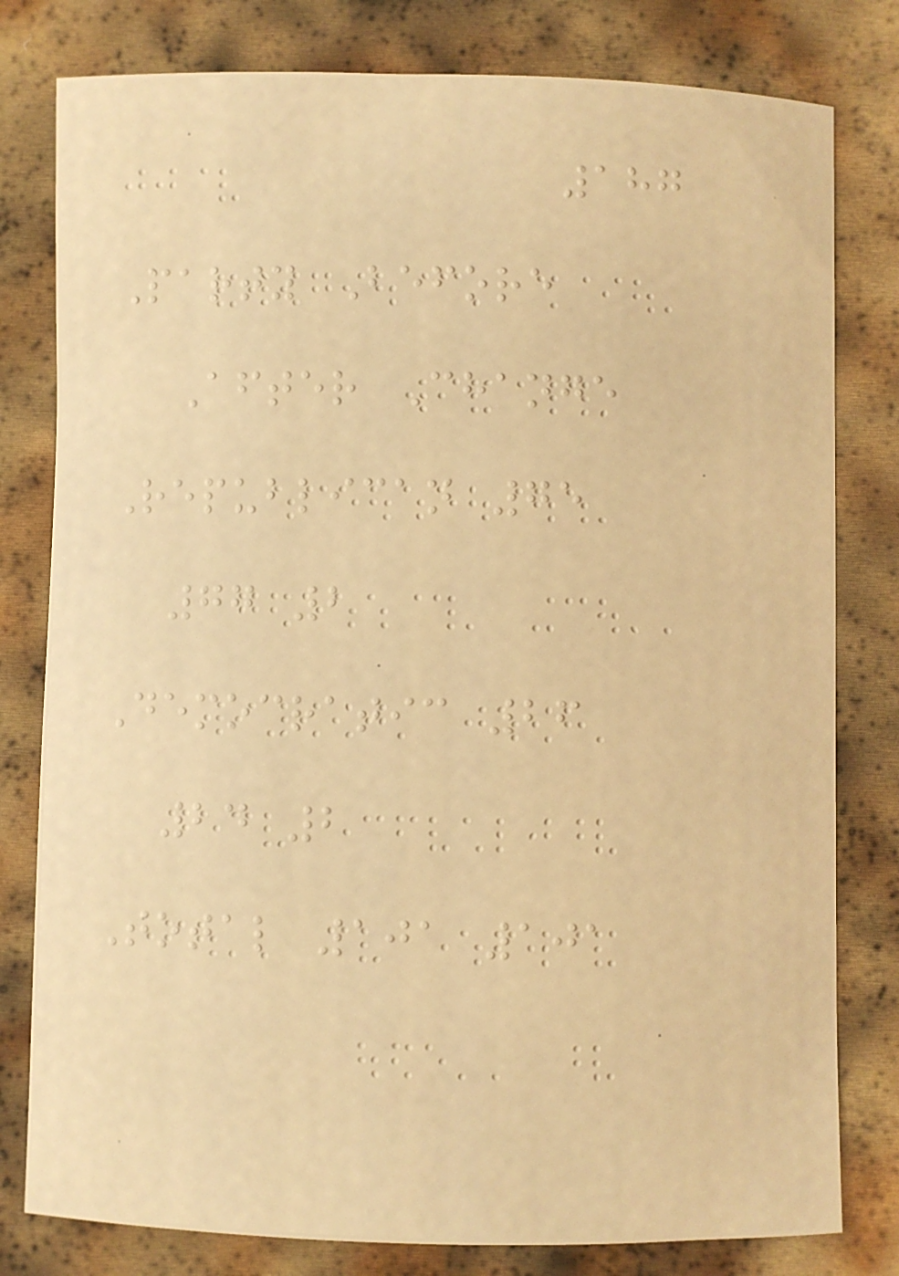187
Party Before
After Change
Republican 75
77 2
Democratic 26
24 2
Total 101 101
